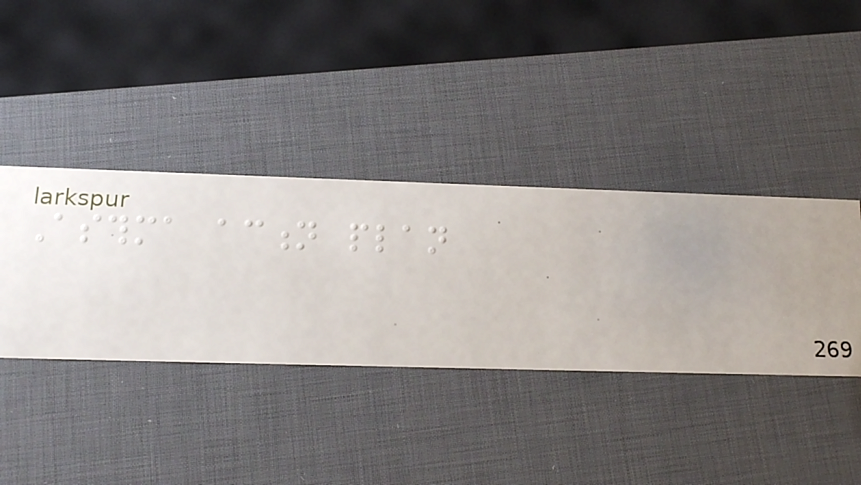Asthma action plan
